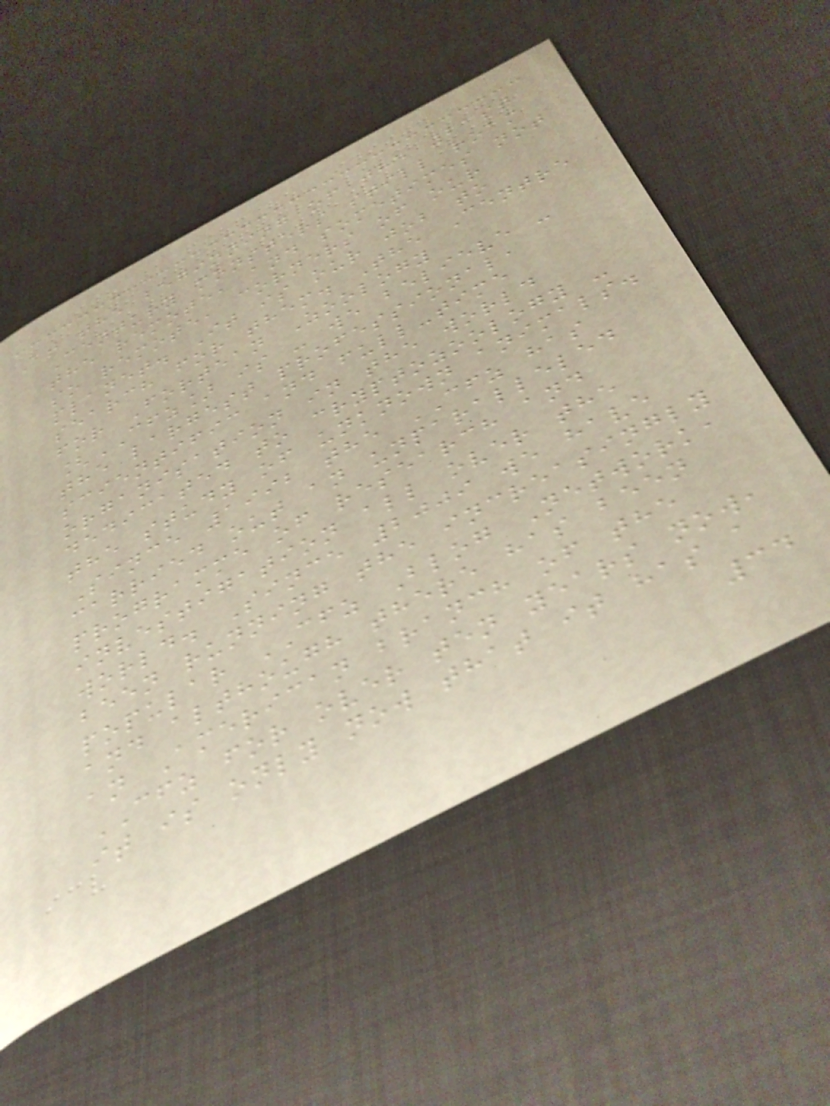At the beginning of the 21st
Century monsters still roam
the remote, and sometimes not
so remote, corners of our
planet. It is our job to
search for them. The Centre
for Fortean Zoology
[CFZ] is - we believe -
the largest professional,
scientific and full-time
organisation in the world
dedicated to cryptozoology -
the study of unknown animals.
Since 1992 the CFZ has
carried out an unparalleled
programme of research and
investigation all over the
world. Since 2009 we have
been running the increasingly
popular CFZ Blog Network,
and although there has been
an American branch of the
CFZ for over ten years now,
it is only now that it has a
34
